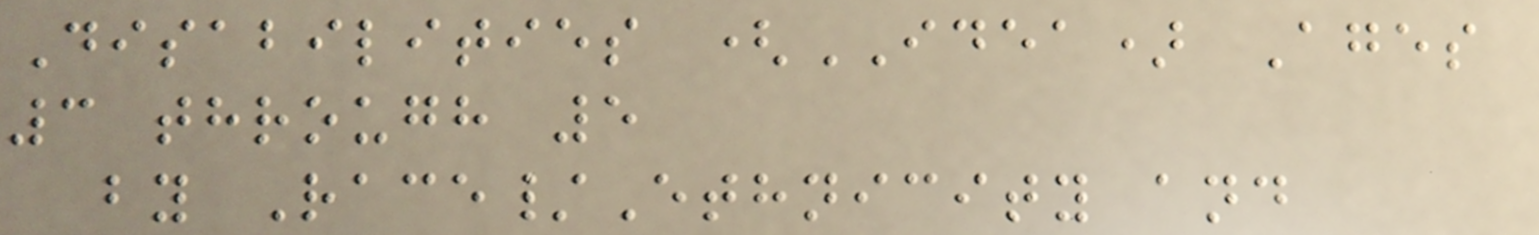Disabilities (IDEA) Ages
3 through 5
by Race/Ethnicity and
